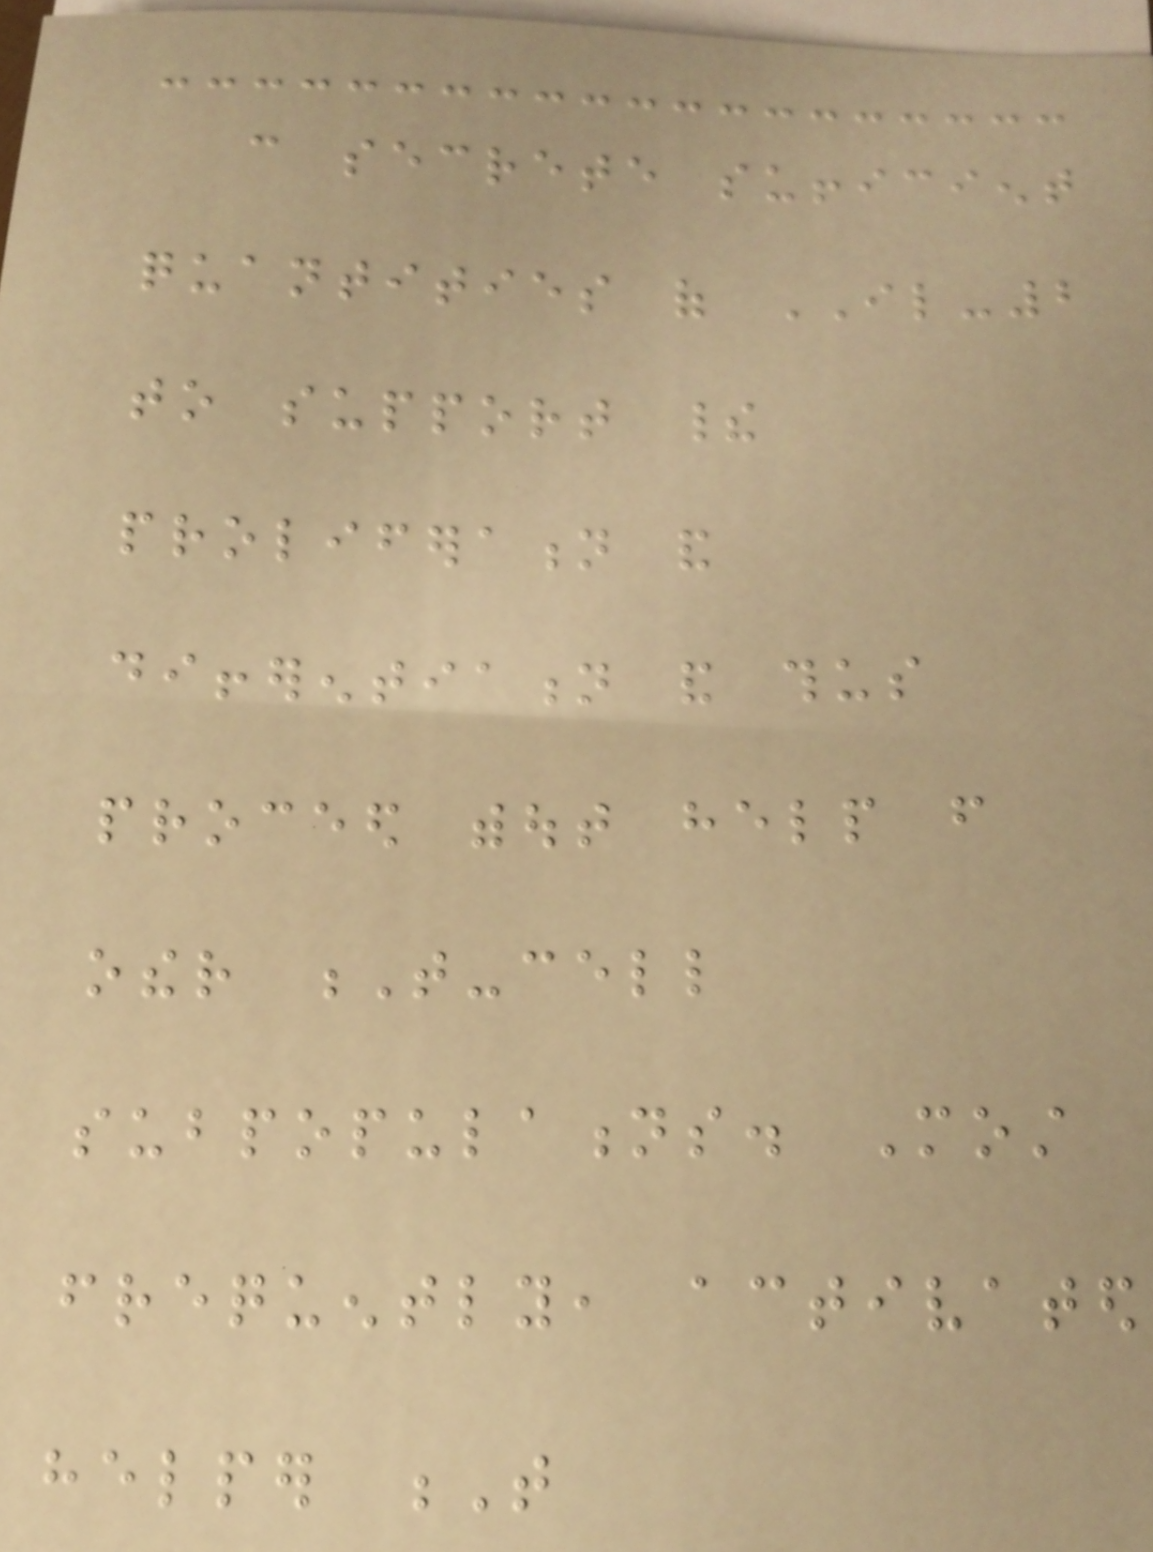can secrete sufficient
quantities of IL-2
to support their
proliferation and
differentiation and thus
proceed without help from
other T-cell
subpopulations. Most
frequently, activated
helper T
